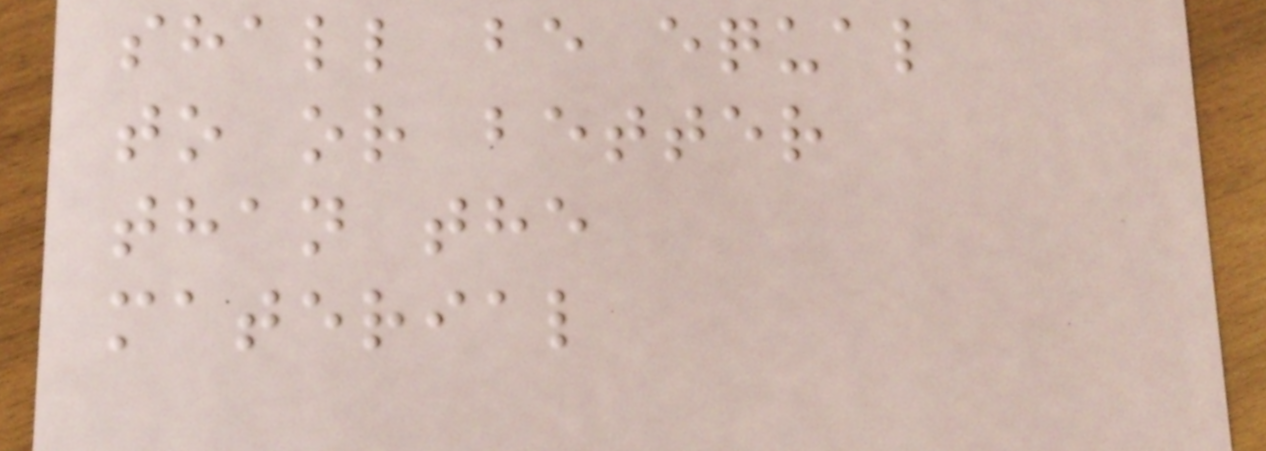shall be equal
to or better
than the
material
